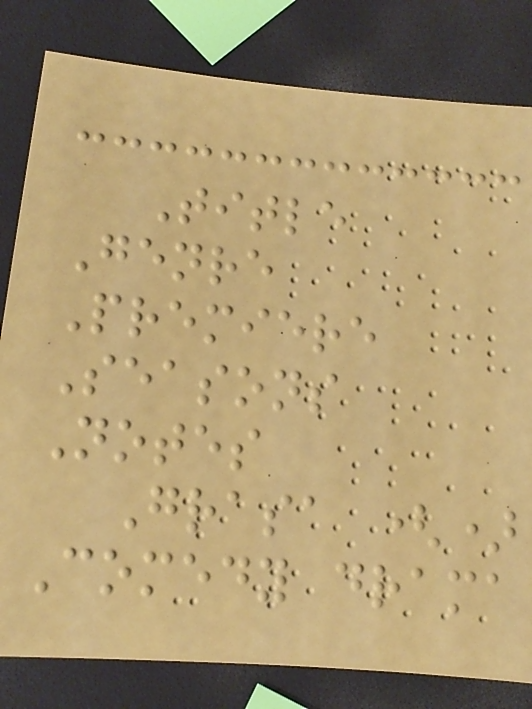Title
Genre
Premiere
Seasons
Notes
Grasa ()
Comedy drama
